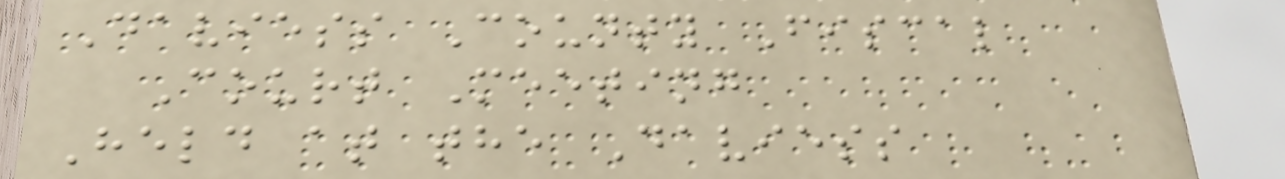Daviess County Fiscal
Court Meeting
Held at the Daviess
